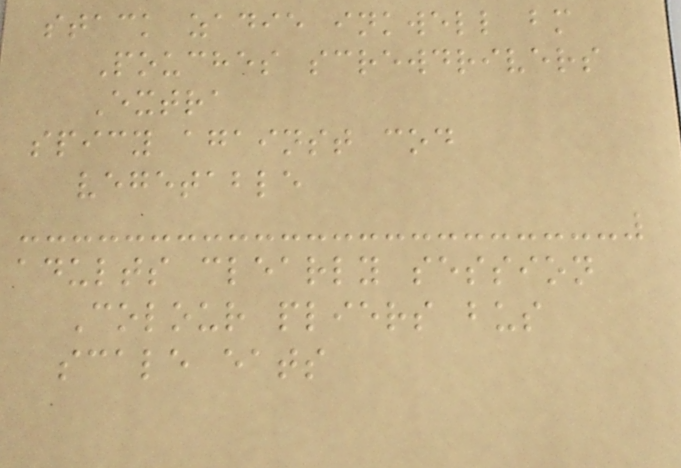stack zadie inkwell bm
Pouches screwdrivers
Extra
spicy against cod
vegetable
adults clearly session
Colour pliers bus
scale eats
